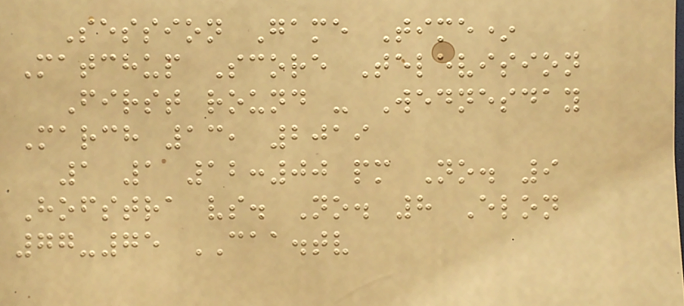Session Game Time*
Matchup Score Television
First round - Wednesday
March 13, 2019
1 1 12:00 pm No. 9
Hofstra vs. No. 8 Elon
77-75 CAA.tv
